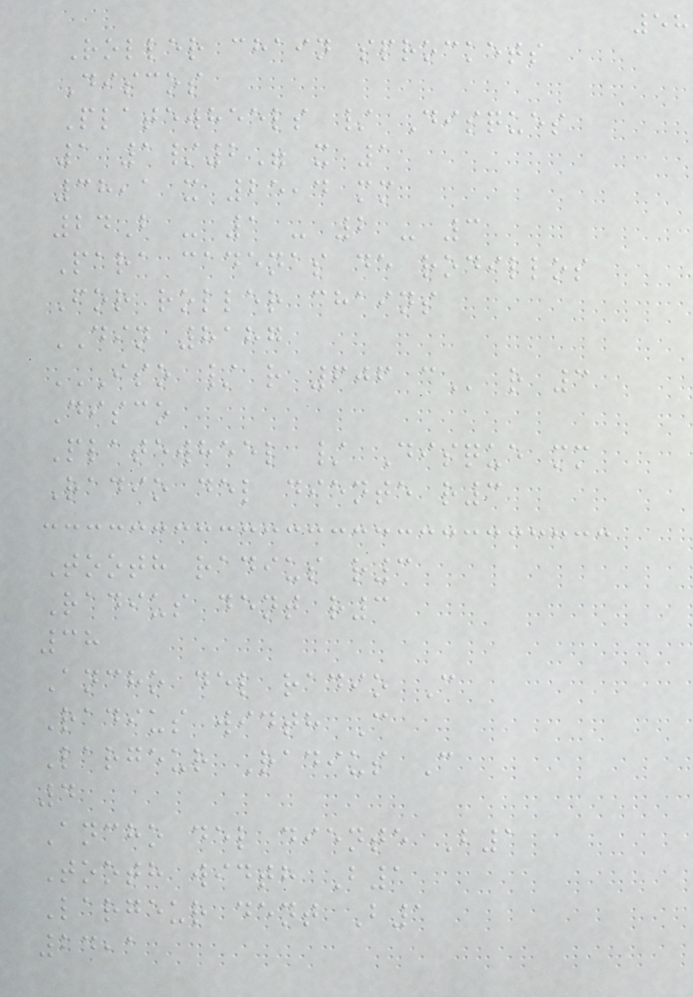58
Roller chain sprockets
Discos
Platewheels / Disques
1 1/2" x 1
38,1 x 25,4 mm
24B - 1 - 2 - 3
Para cadenas de rodillos
For roller chains
DIN 8187
ISO / R 606 C r 3
Disco
Platewheel / Disque mm
Radio del diente r3
Tooth radius r3
Radius dent r3
38
Ancho del radio C
Radius width C
Largeur Radius C
4
Ancho del diente B1
Tooth width B1
Largeur dent B1
24,1
